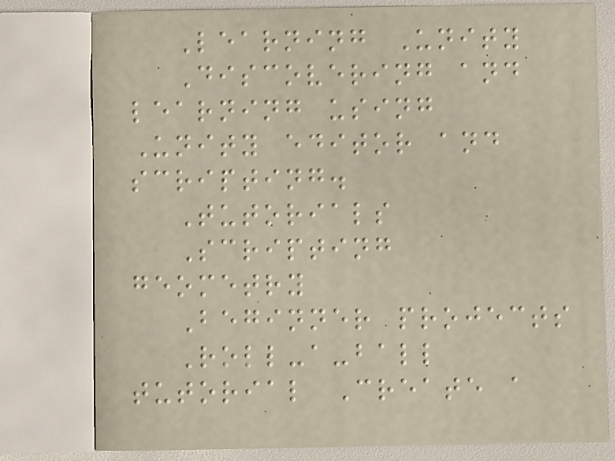Learning Unity
Discovering and
learning using
Unity editor and
scripting.
Tutorials
Scripting
geometry
Beginner projects
Roll-a-ball
tutorial Create a
